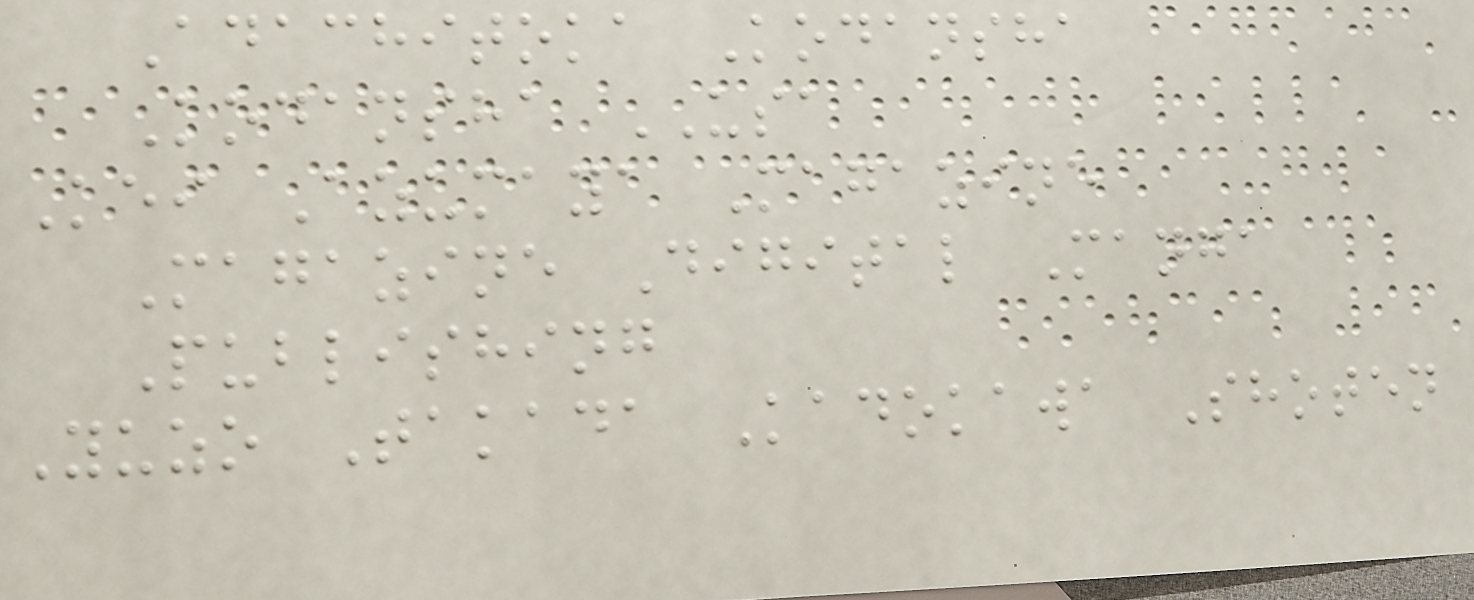Adachitoka Kodansha
Kodansha USA
Kei Azumaya Magazine
Magazine Digital Manga
Publishing
Yuzo Takada Kadokawa Shoten
